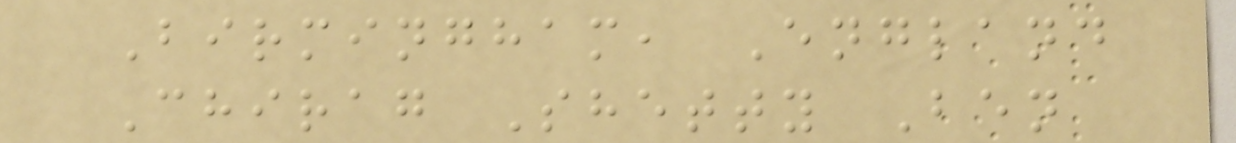Birmingham, England
Chirag Shetty Ben
